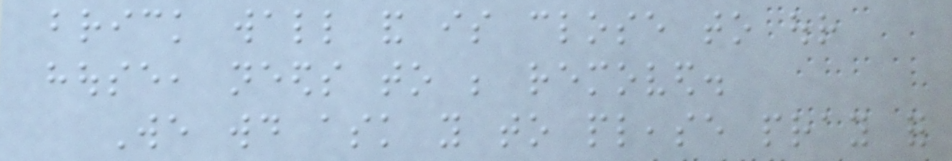brick wall and is close to our
house, needs to be removed.
We would ask you to please pray for
